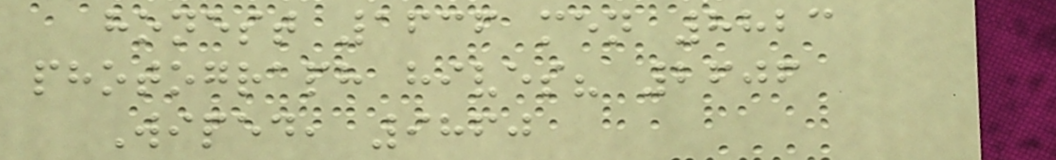honest 1636 men 8823
photograph hives? 2606
Wiped, 9860
